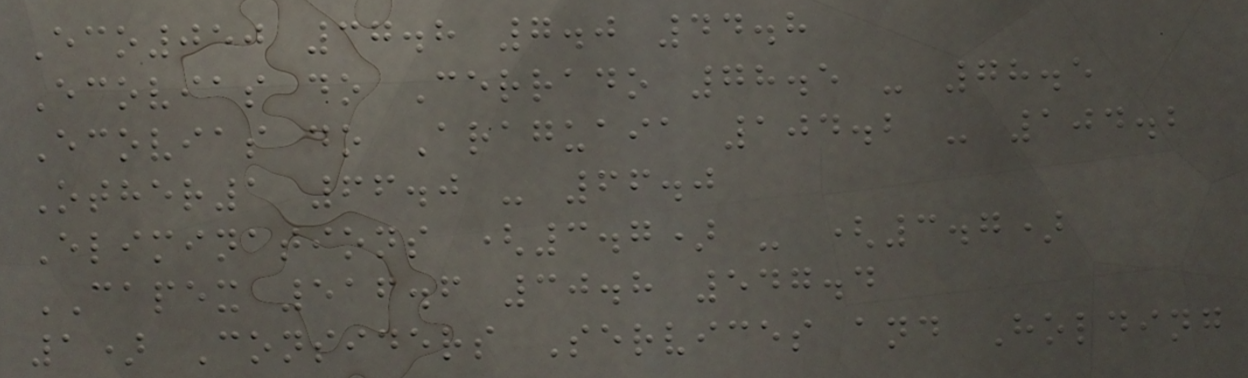Eco050 37.8 7.0 44.8
Ecovias do Cerrado 78.5 - 78.5
Ecovias do Araguaia 104.2 - 104.2
Other1 66.0 - 66.0
Eliminations (3.7) - (3.7)
CAPEX 516.6 30.8 547.4
1) Considers Services and Holding
